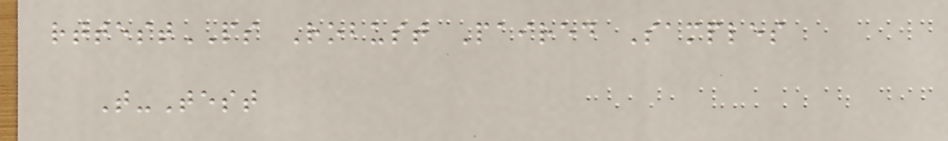rttestPS Robust Paired Samples
T-Test
